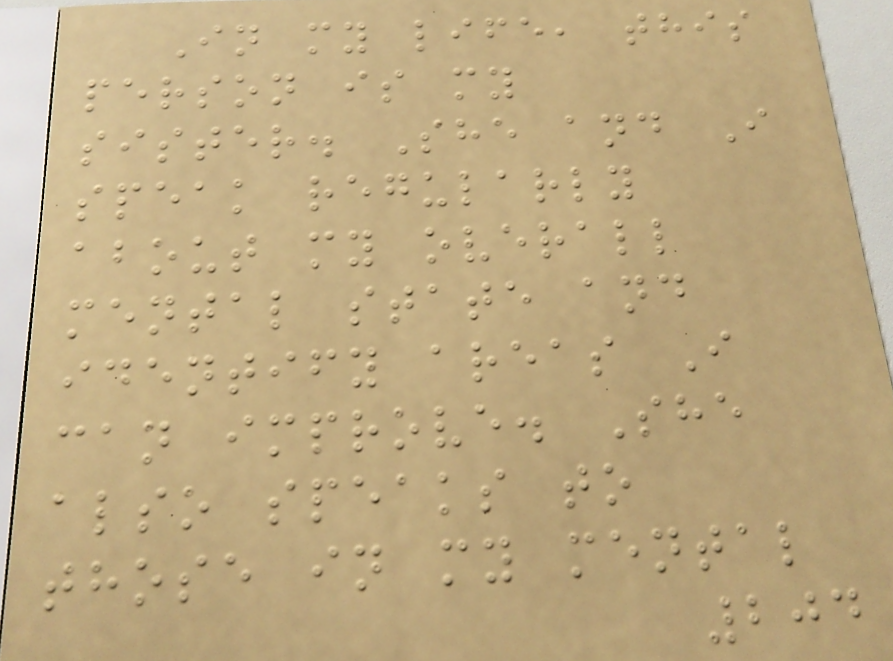In my life, this
person is my
sister. She and I
speak regularly
about my overall
mental state and
identify areas I
can improve. She
also speaks to
those in my mental
204
